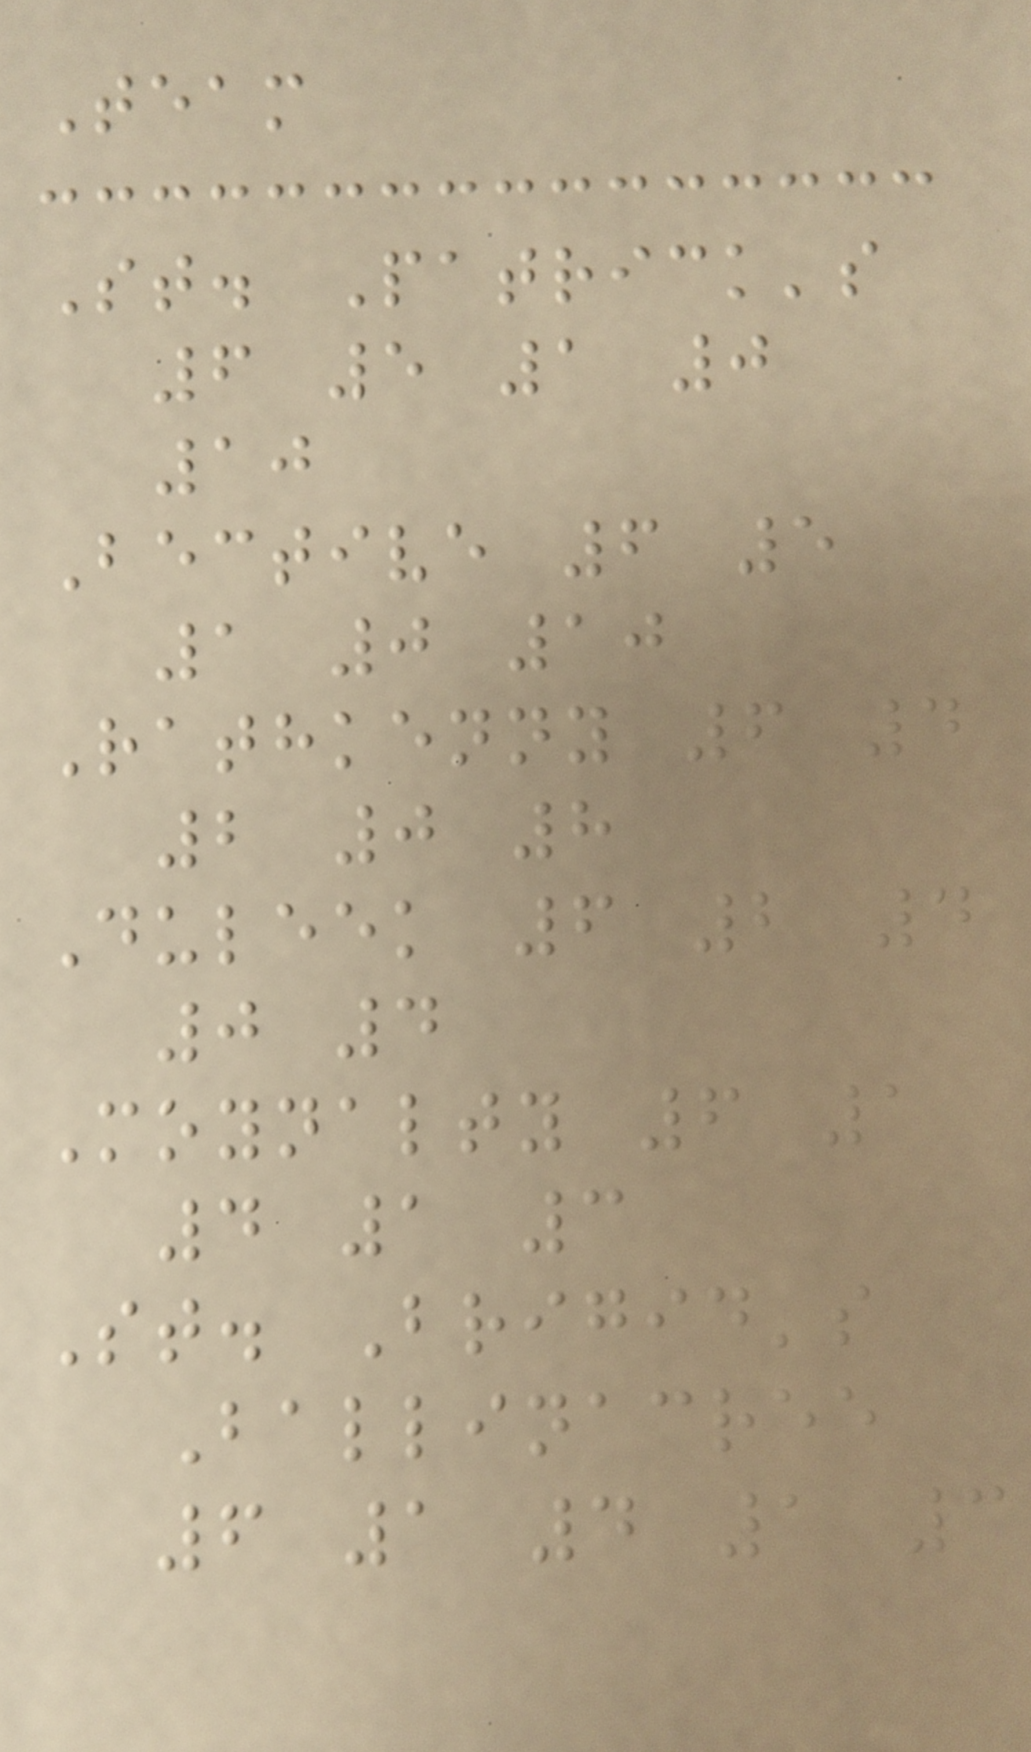Team
St. Patrick's
6 5 1 0
10
Bective 6 5
1 0 10
Rathkenny 6 4
2 0 8
Duleek 6 2 4
0 4
Moynalty 6 1
4 1 3
St. Brigid's
Ballinacree
6 1 4 1 3
